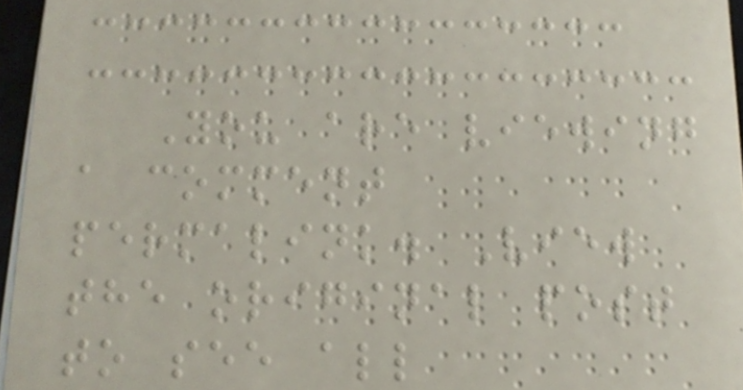You are viewing
a comment
permalink. View
the original post
to see all
